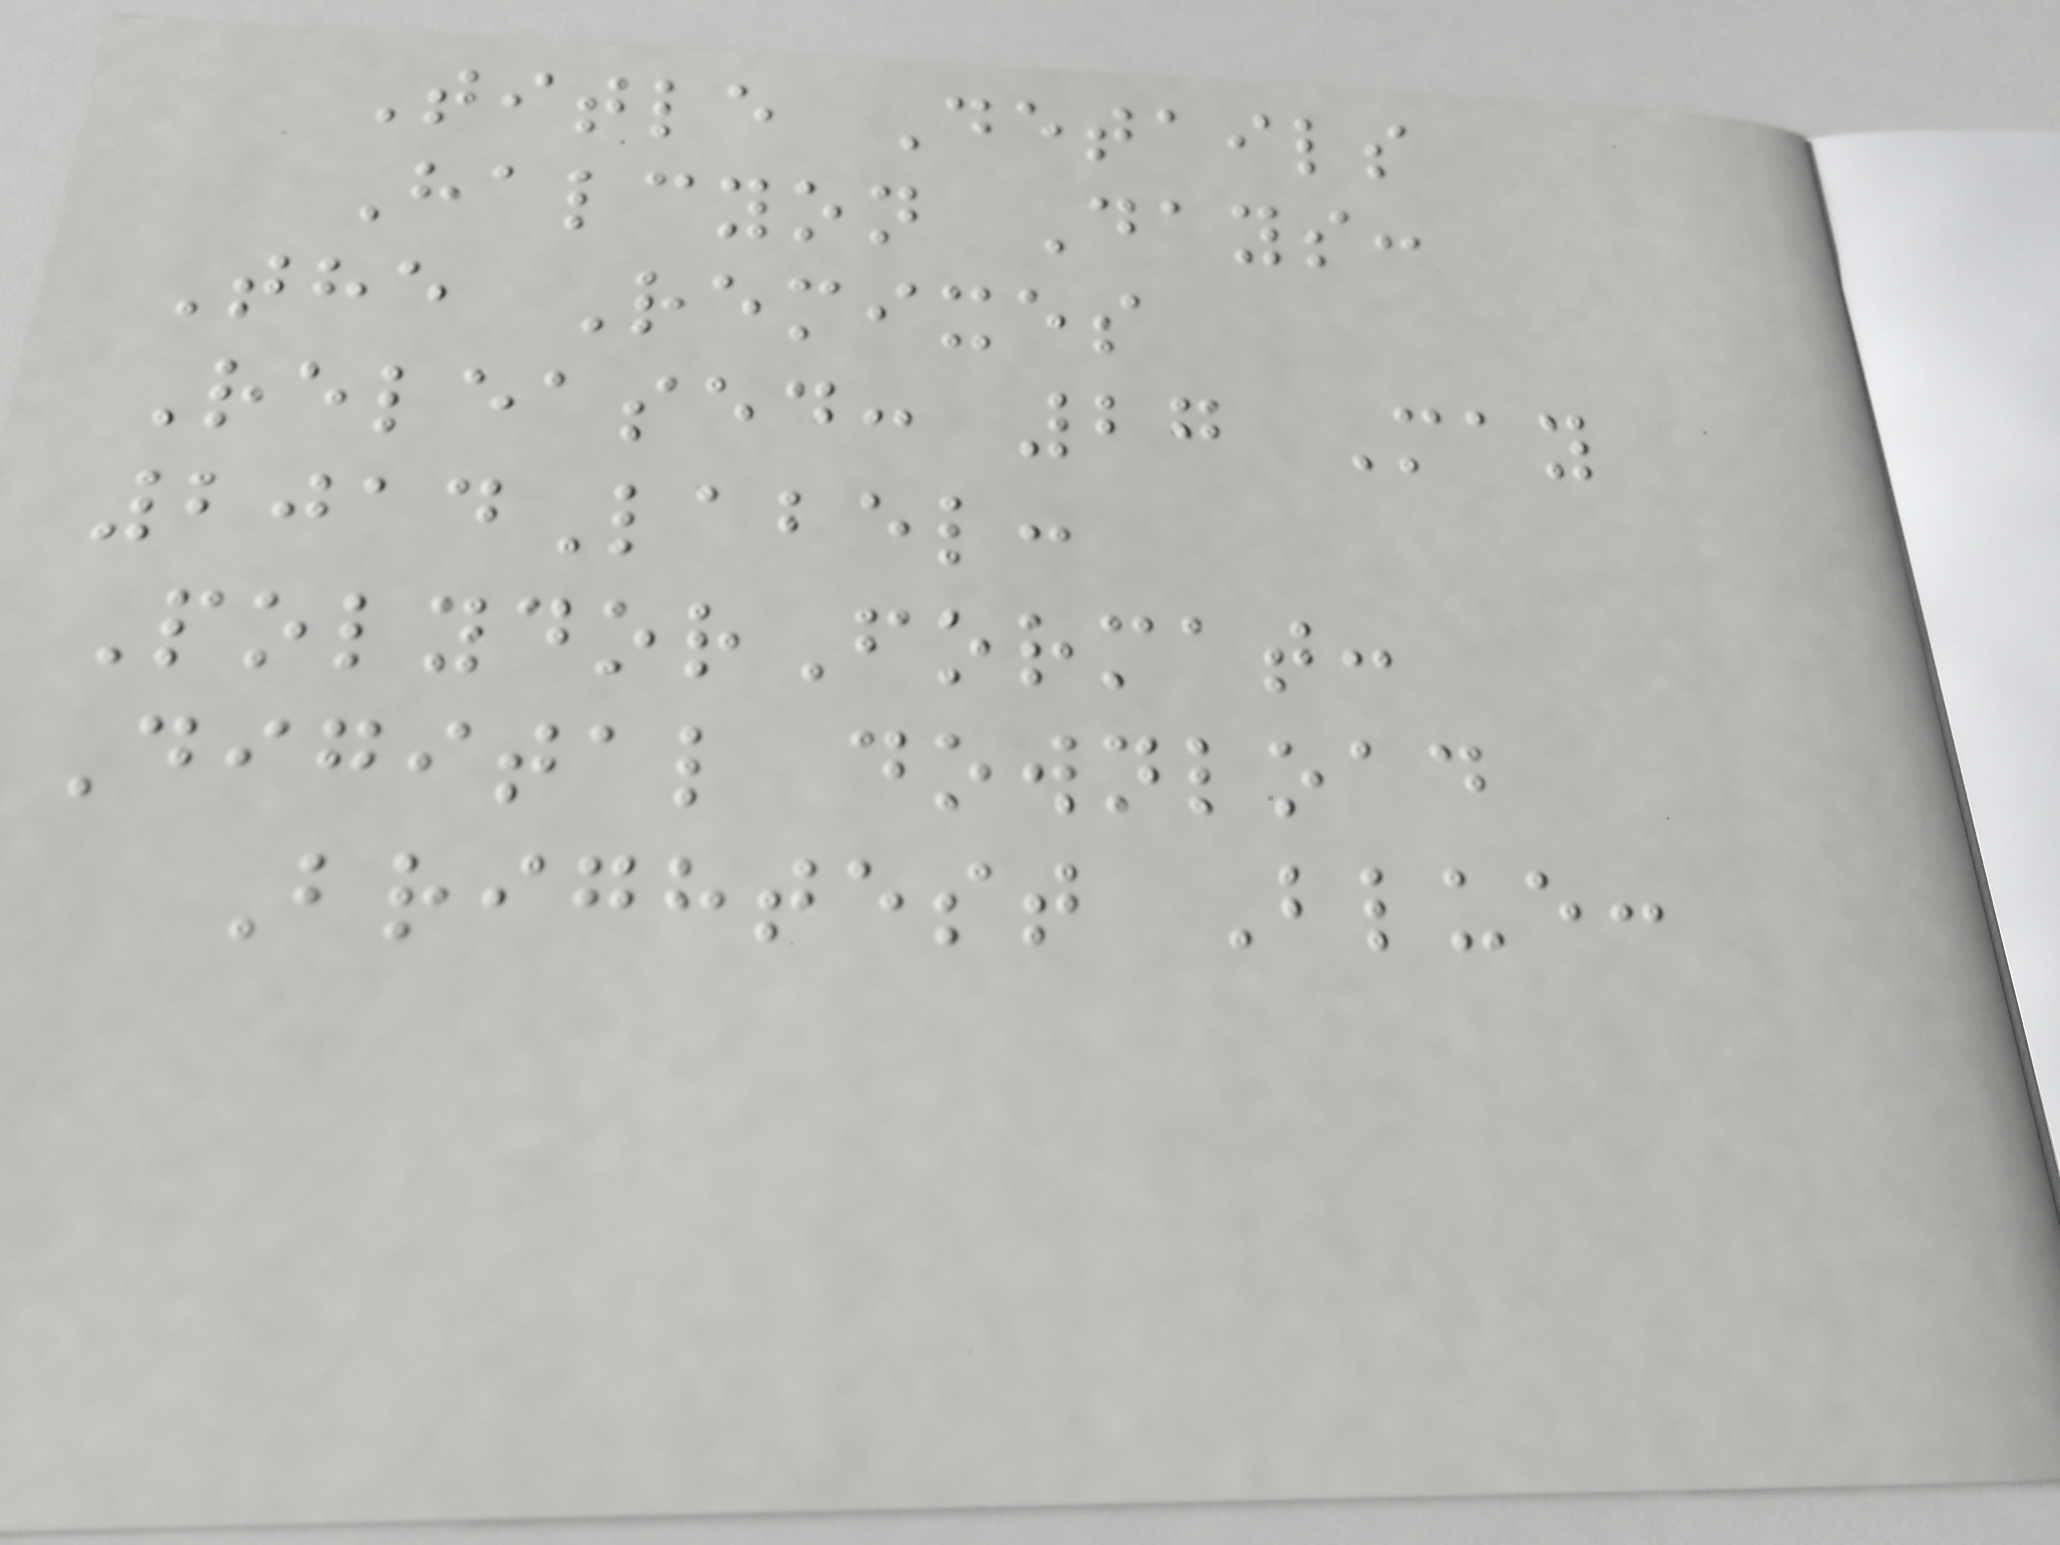Title Details
Halcyon Days:
The Remixes
Released: 27 May
2014Label:
PolydorFormat:
Digital download
Brightest Blue:
